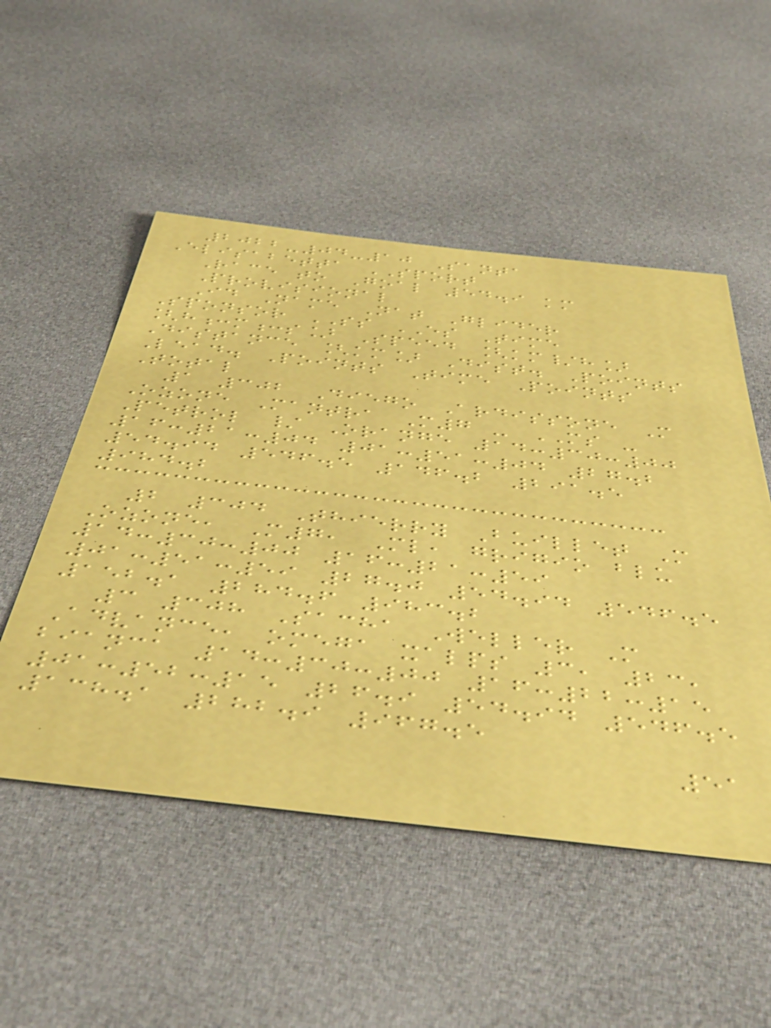2022-04-10 Santa
Elisabetta SPORT
Race to Goal 54.9 km
Provisional
Id Name Nat Glider
Sponsor SS ES Time
[h:m:s] Speed [km/h]
Distance [km] Dist. Points
Lead. Points Time Points
Total
1 302 Diego Ardissone M
Ozone Mantra M7 - MS -
Petrol / Orange 14:30:00
16:21:04 01:51:04 27.2
54.94 546.5 146.2 291.5
984.2
2 304 Thierry Buillet M
Ozone, M7, Ml, grigio blu
14:30:00 16:21:59
01:51:59 27.0 54.94 546.5
152.1 284.6 983.2
3 308 Sacha Weller M
Advance, omega xalps 3, 23,
bianca 14:30:00 16:22:15
01:52:15 26.9 54.94 546.5
138.1 282.9 967.5
51
